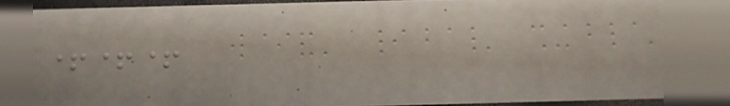+++
